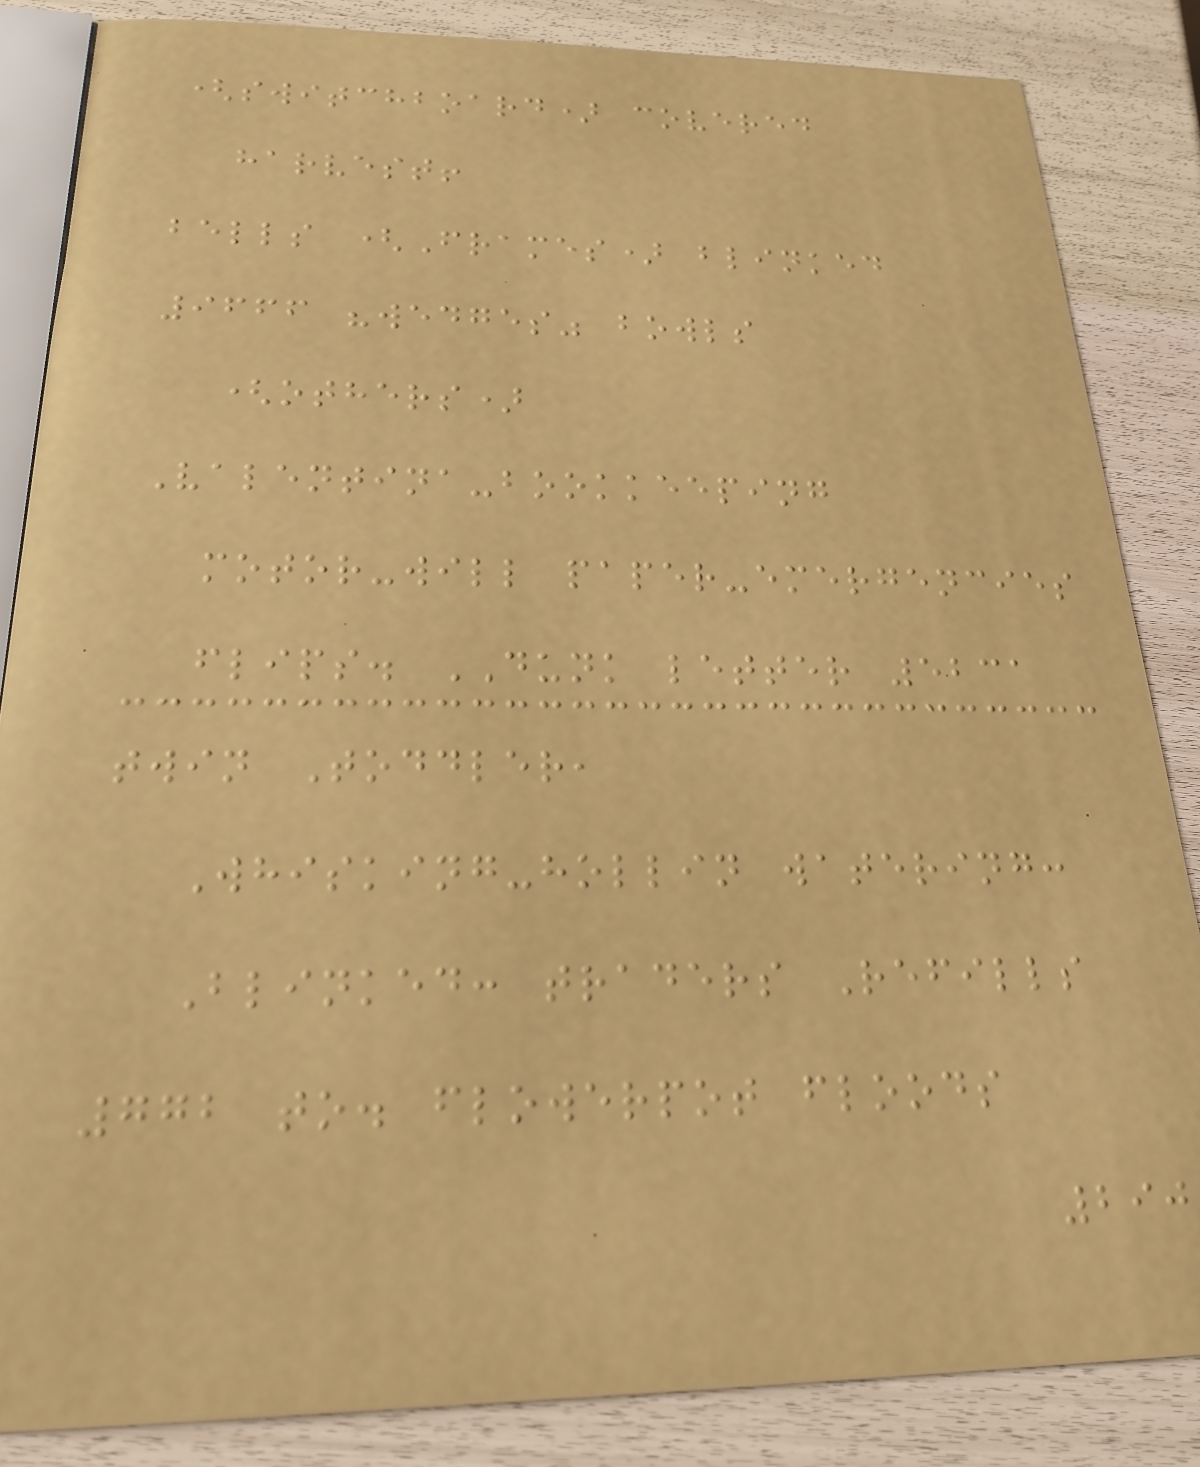(switchboard) covered
harvest!
bells (Frames) blinked
9666 "wedges" bowls
(others)
Valentina-bookkeeping
motor-will paper-emergencies
flips. DUNK letter 5231
twin Toddler,
Whisking-hollin watering:
Blinked: traders Refills
772 to. flowerpot floods
290
